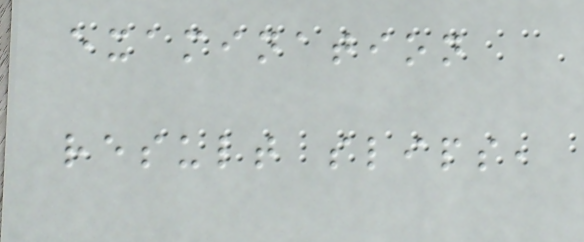examination
result slips,
